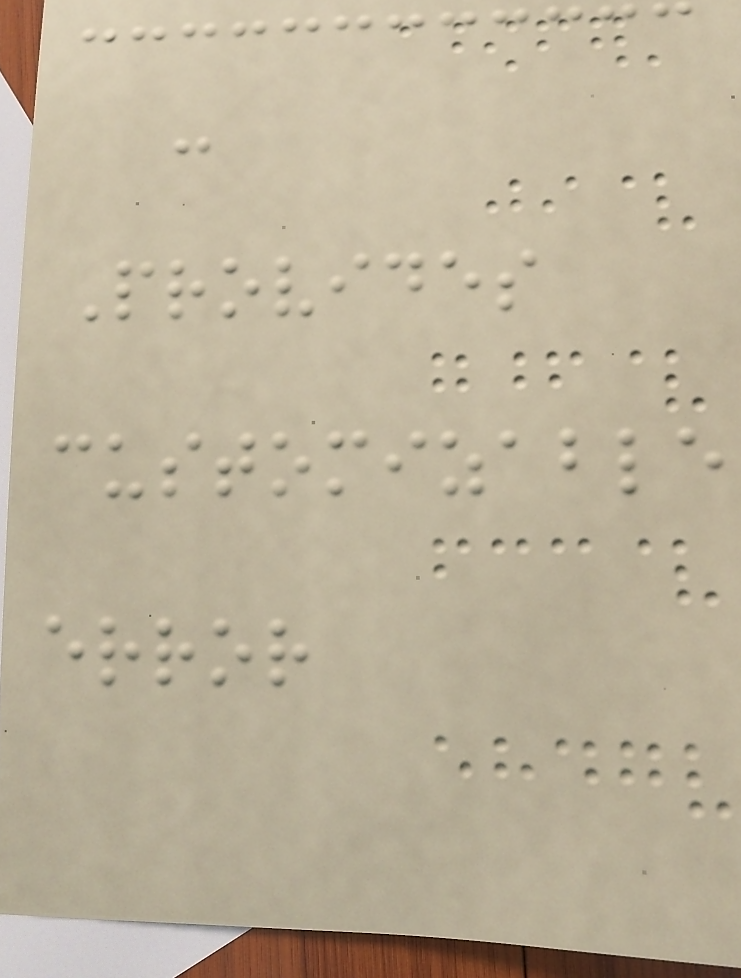-
Provides
customizable
error
